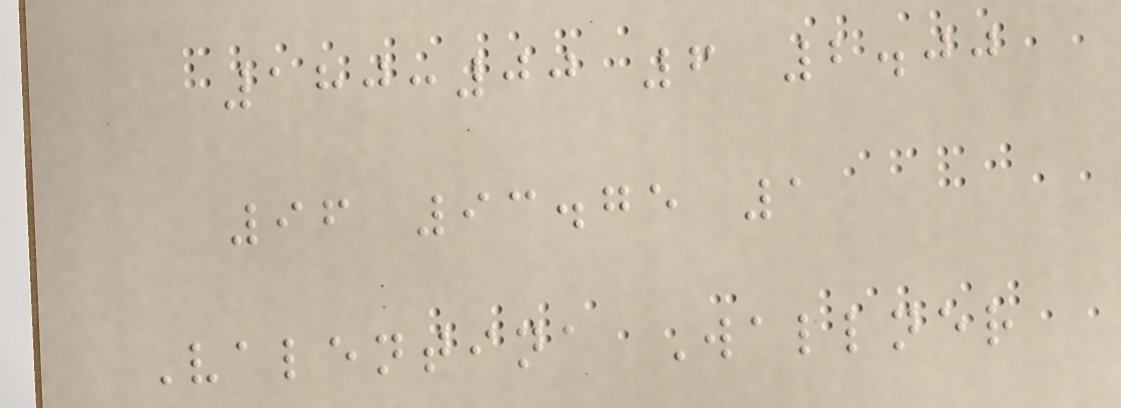180:00 6 2.00
96 93.75 1
Valentina Wallner
